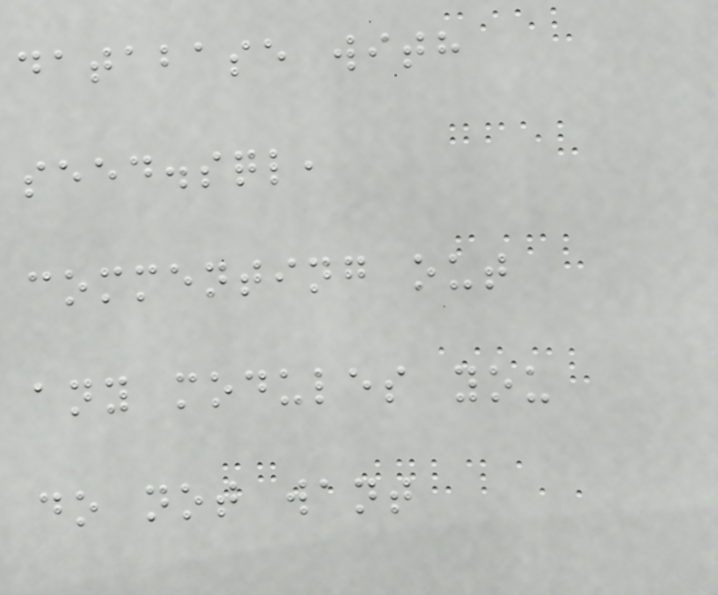database with
seed.sql,
commenting out
any modules you
do not want
